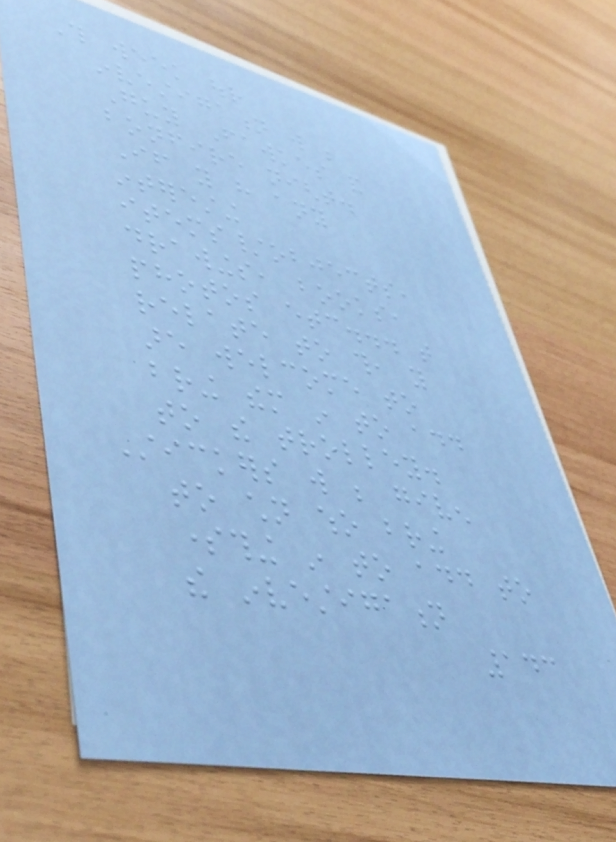This week our
investigation will be
Guy Fawkes and
bonfire night.
If you have any
interesting
items/objects,
drawings, books,
photos etc... that
relate to this, you
are welcome to
bring them in to add
to the trolley.
Stickers will be given
to children who bring
something in to add to
the investigation
143
